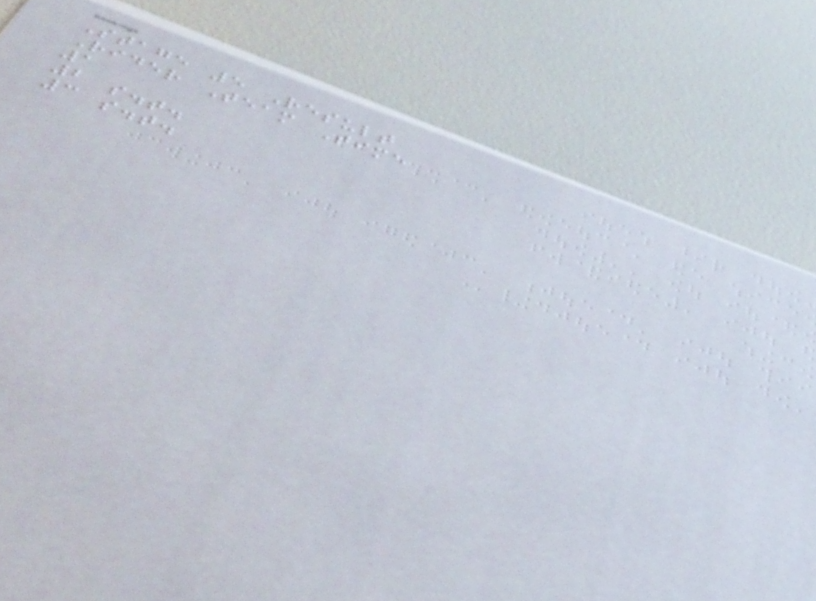Stage 5 Result
Rider Team Time
1
2 s.t.
3 s.t.
